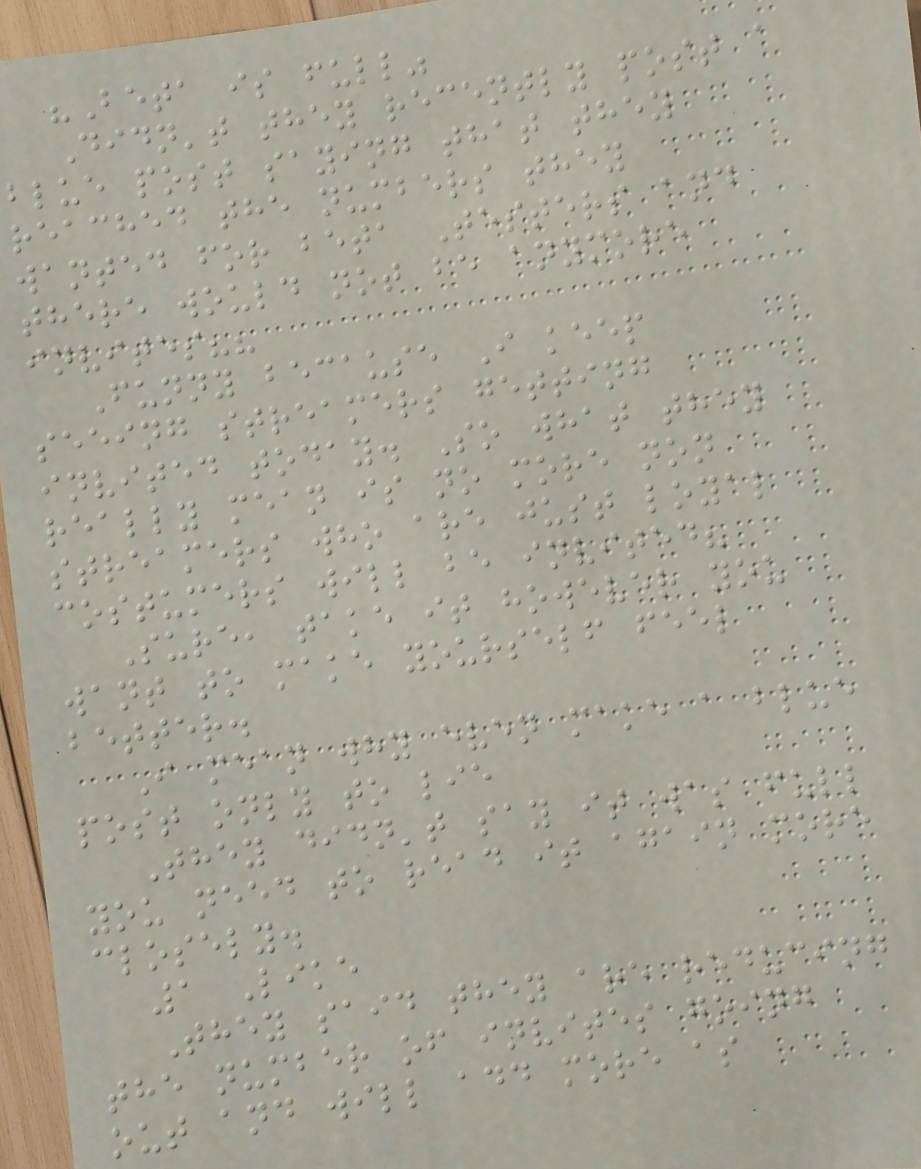"Beta is full"
Didn't they recently post a
blue post saying that they
reached the numbers they
wanted for beta Testers and
there would not be anymore
invites??
Funny because I keep
seeing streamers getting
invited today. So what they
really mean is no more non
streamers who are just loyal
costumers will be invited?
Sure, take it however you
want to make yourself feel
better.
I mean why even make a blue
post only to lie
They didn't say it was full
you need to read it again more
closely.
1 Like
They said they are reducing
the number of invites going
out and will add more as
